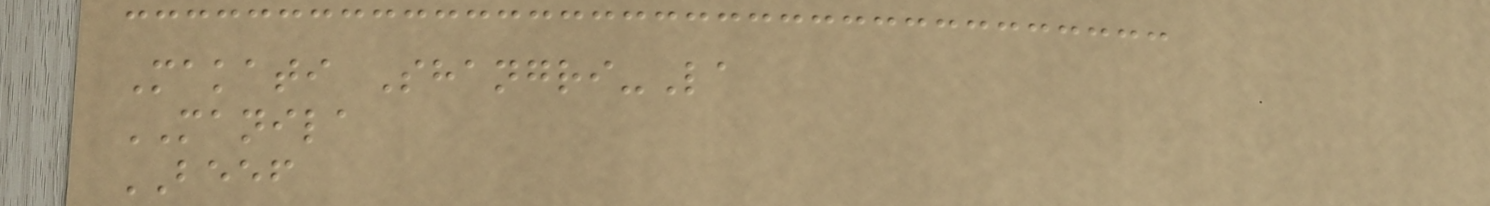Makati Shangri-La
MANILA
BEEF
